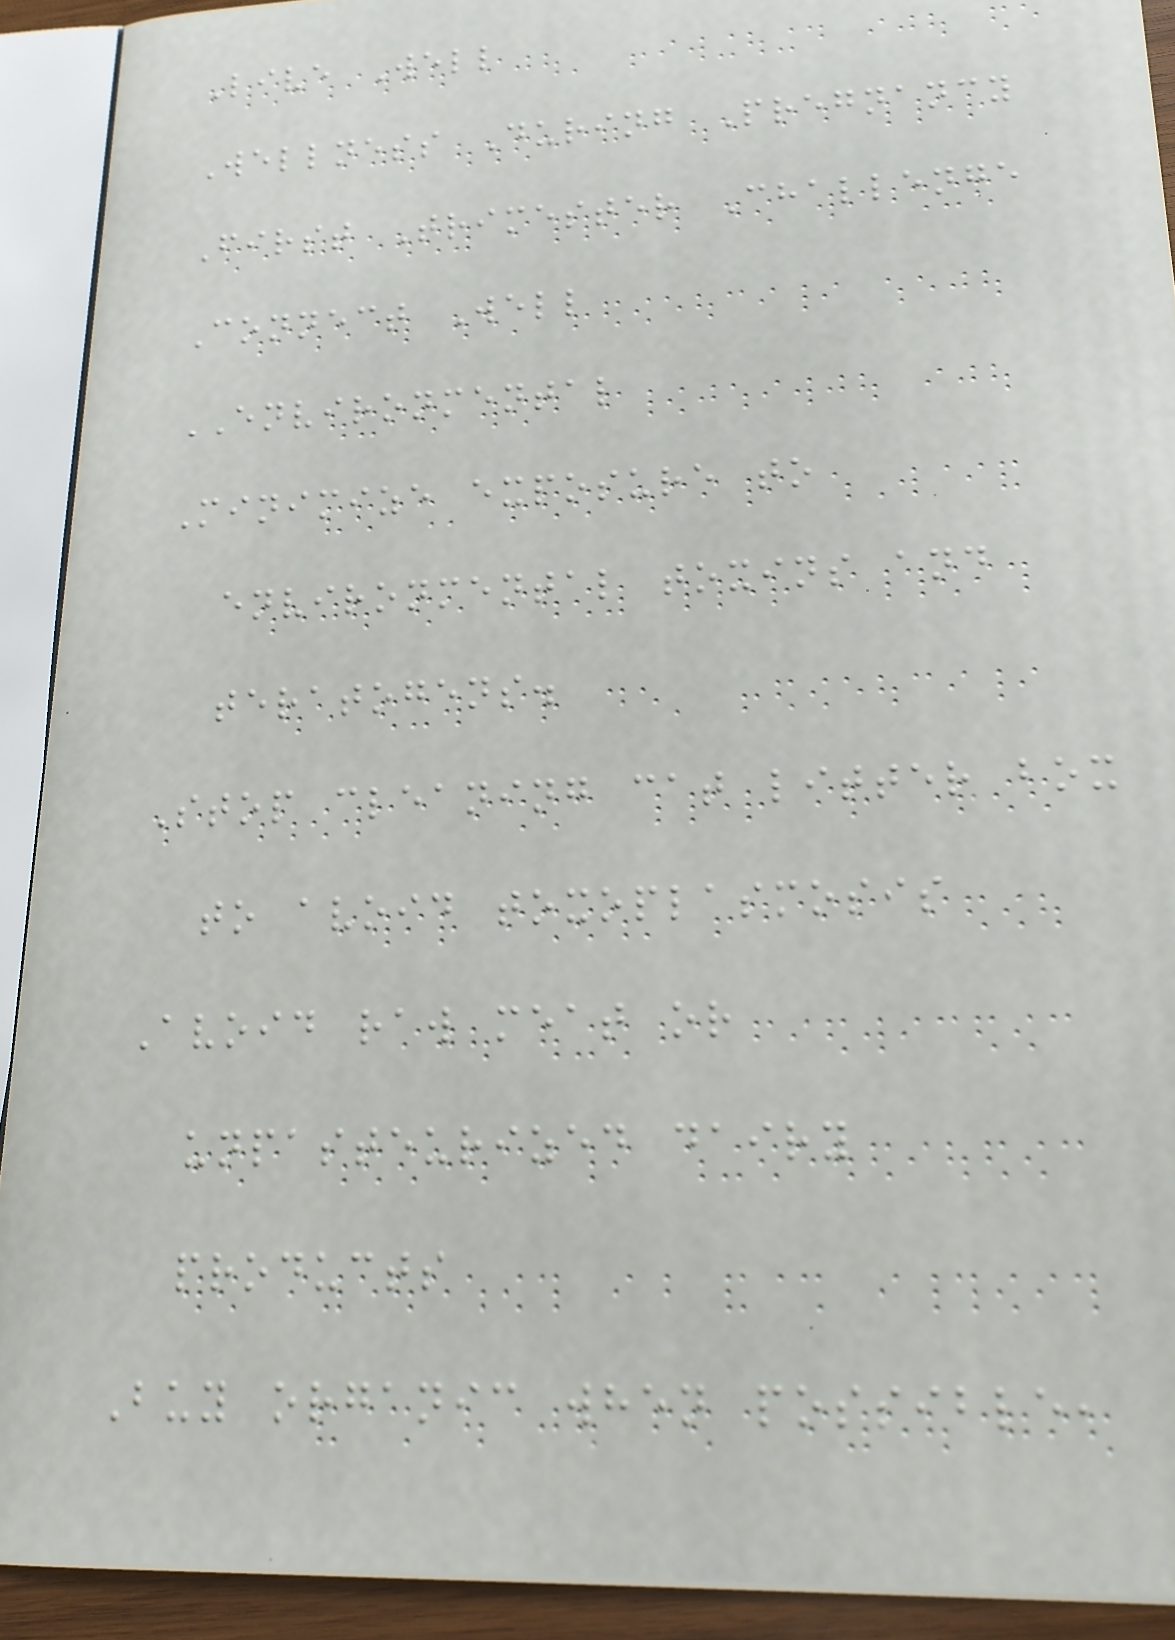Live Well
Wellness During Pregnancy
First Trimester Challenge
Connect Well
ENVIRONMENTAL
Minimize exposure to
environmental toxins and
teratogens.
Stop cleaning cat litter box
to avoid toxoplasmosis
Avoid raw meat or
unpasteurized dairy
products
Buy organic when possible,
